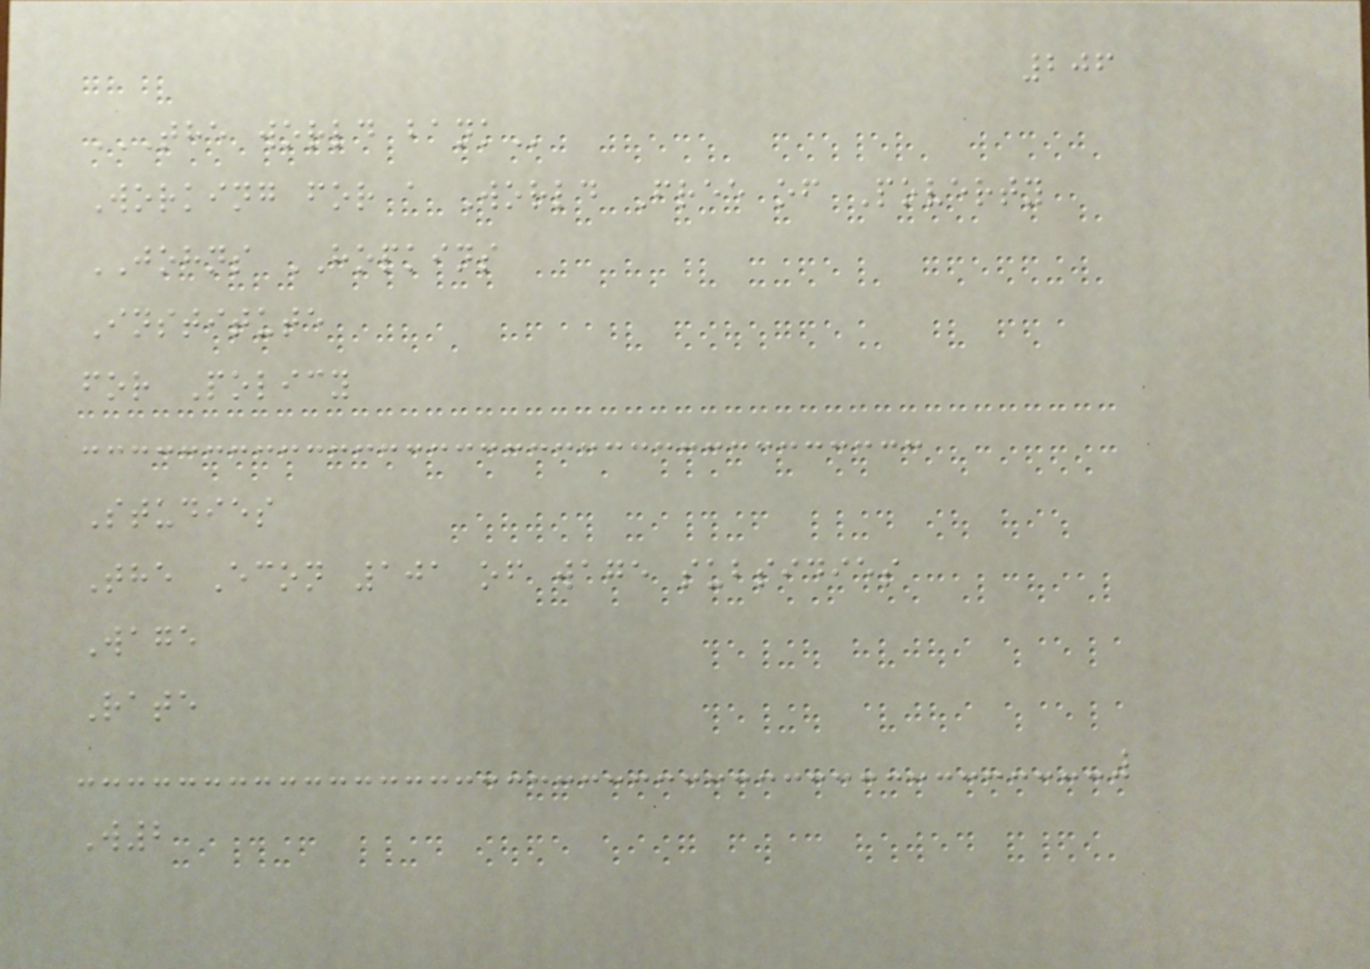206
THE WORLD BANK
Working for a World Free of Poverty
JOHNS HOPKINS
Institute
for Policy
Studies
The Econ 101 of wage subsidies
Wage
Rate
W2
